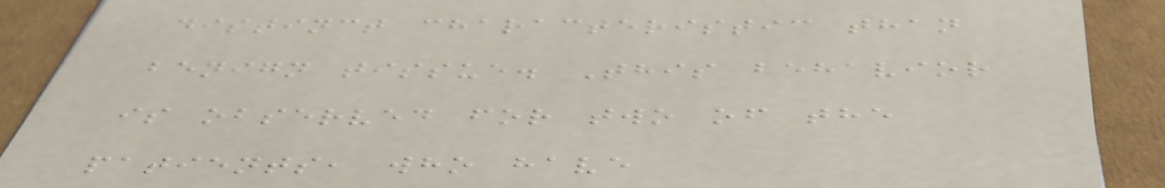distinct characteristic than
benign tissue. This behavior
is observed for two of the
patients, who have
